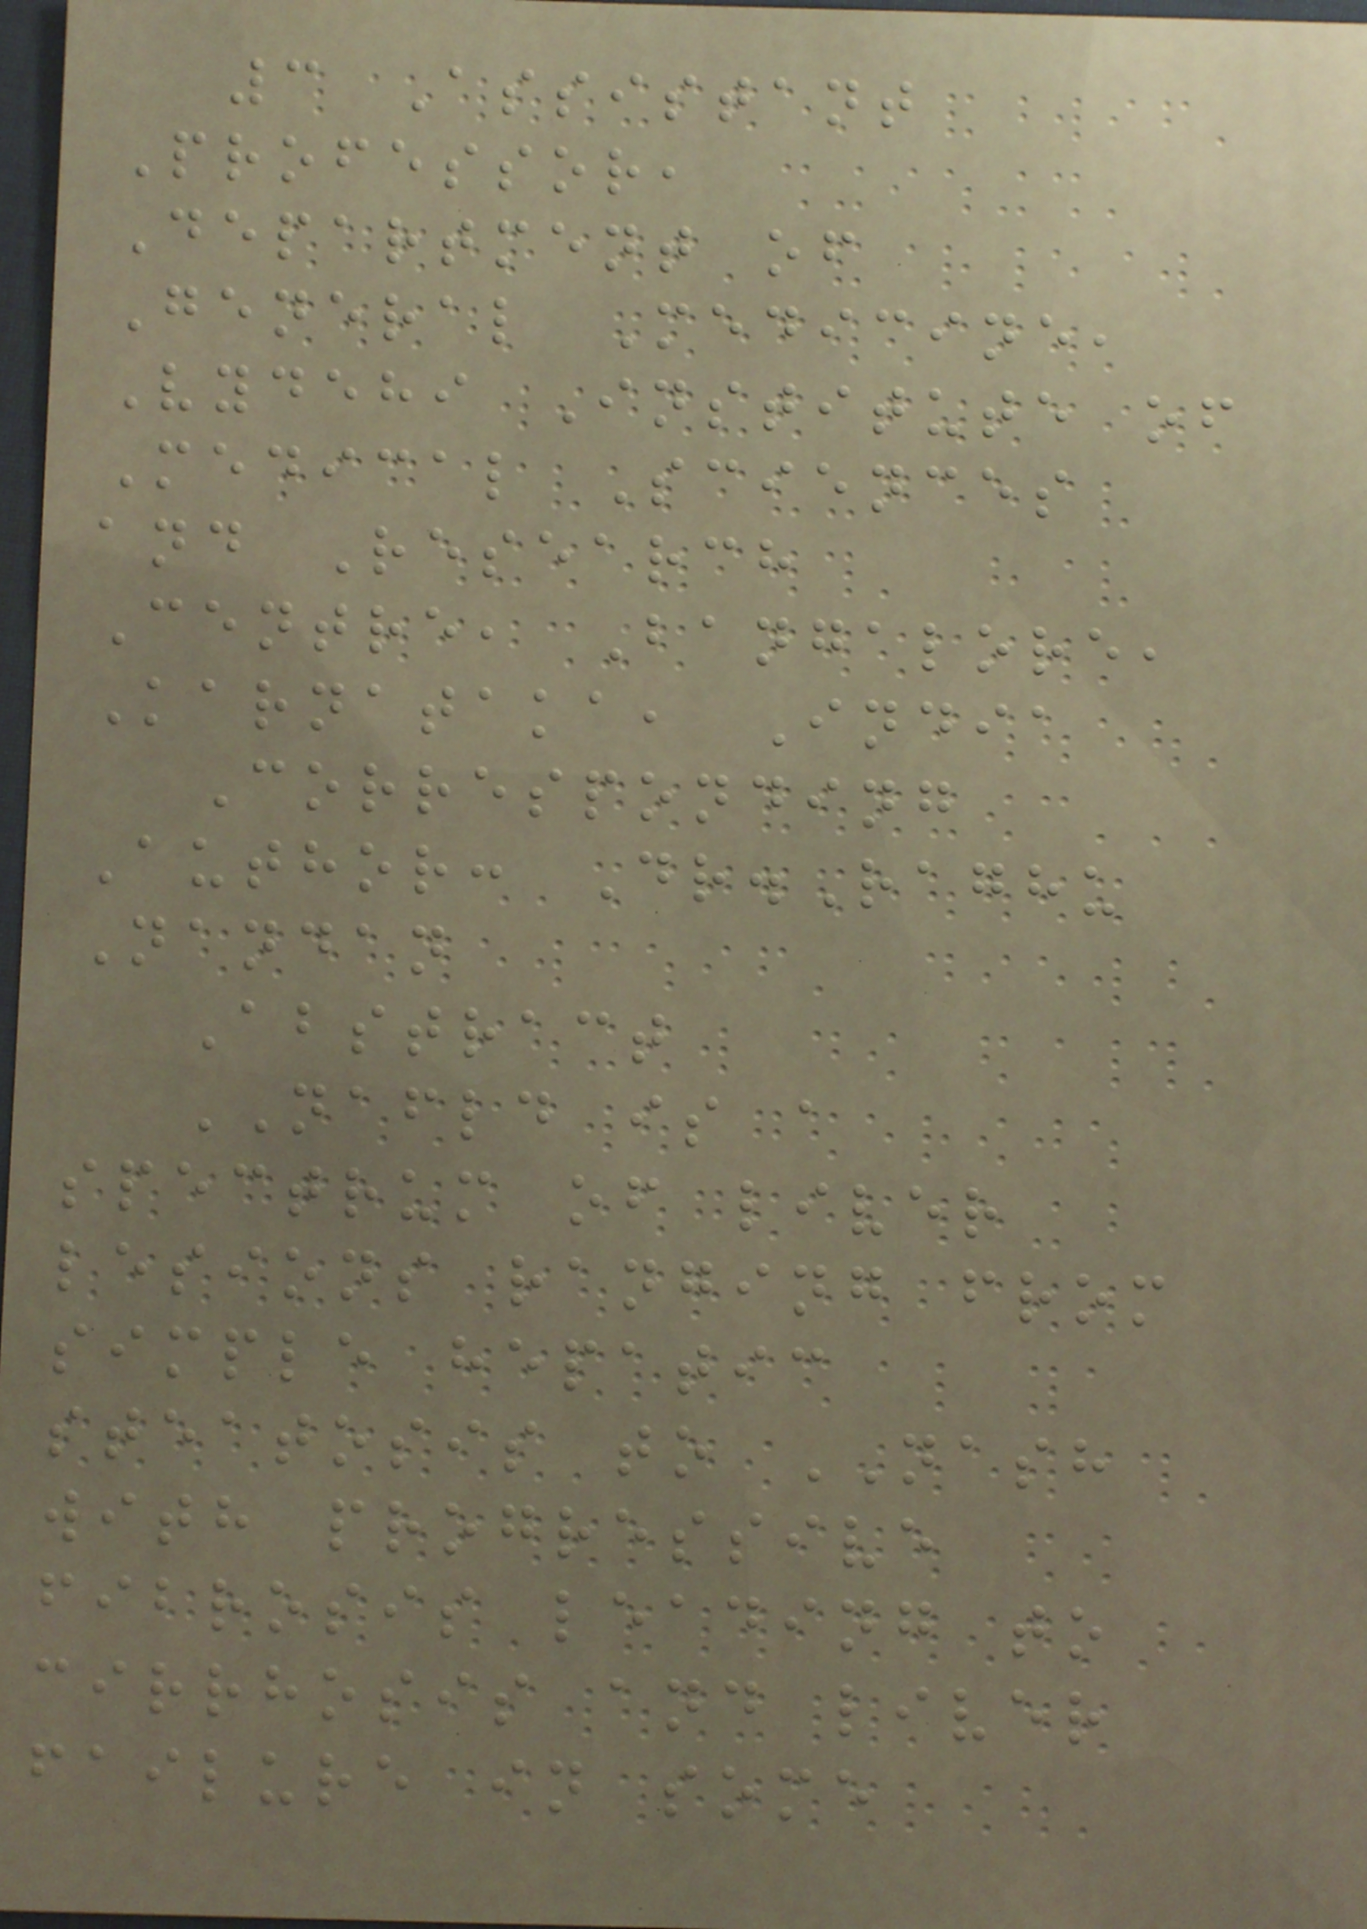3 Assistant
Professor,
Department of
General Medicine,
Vydehi Institute of
Medical Sciences
and Research
Centre, Bangalore,
Karnataka, India
Corresponding
Author: Dr.Raghu
Nandan
Abstract
NAFLD is a
spectrum of liver
lesions ranging from
simple hepatic
steatosis to NASH
with progressive
fibrosis leading to
cirrhosis and liver
failure in some
